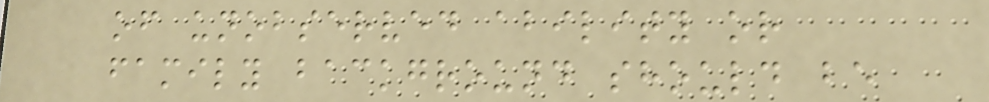of unobserved ability or
family background should be
